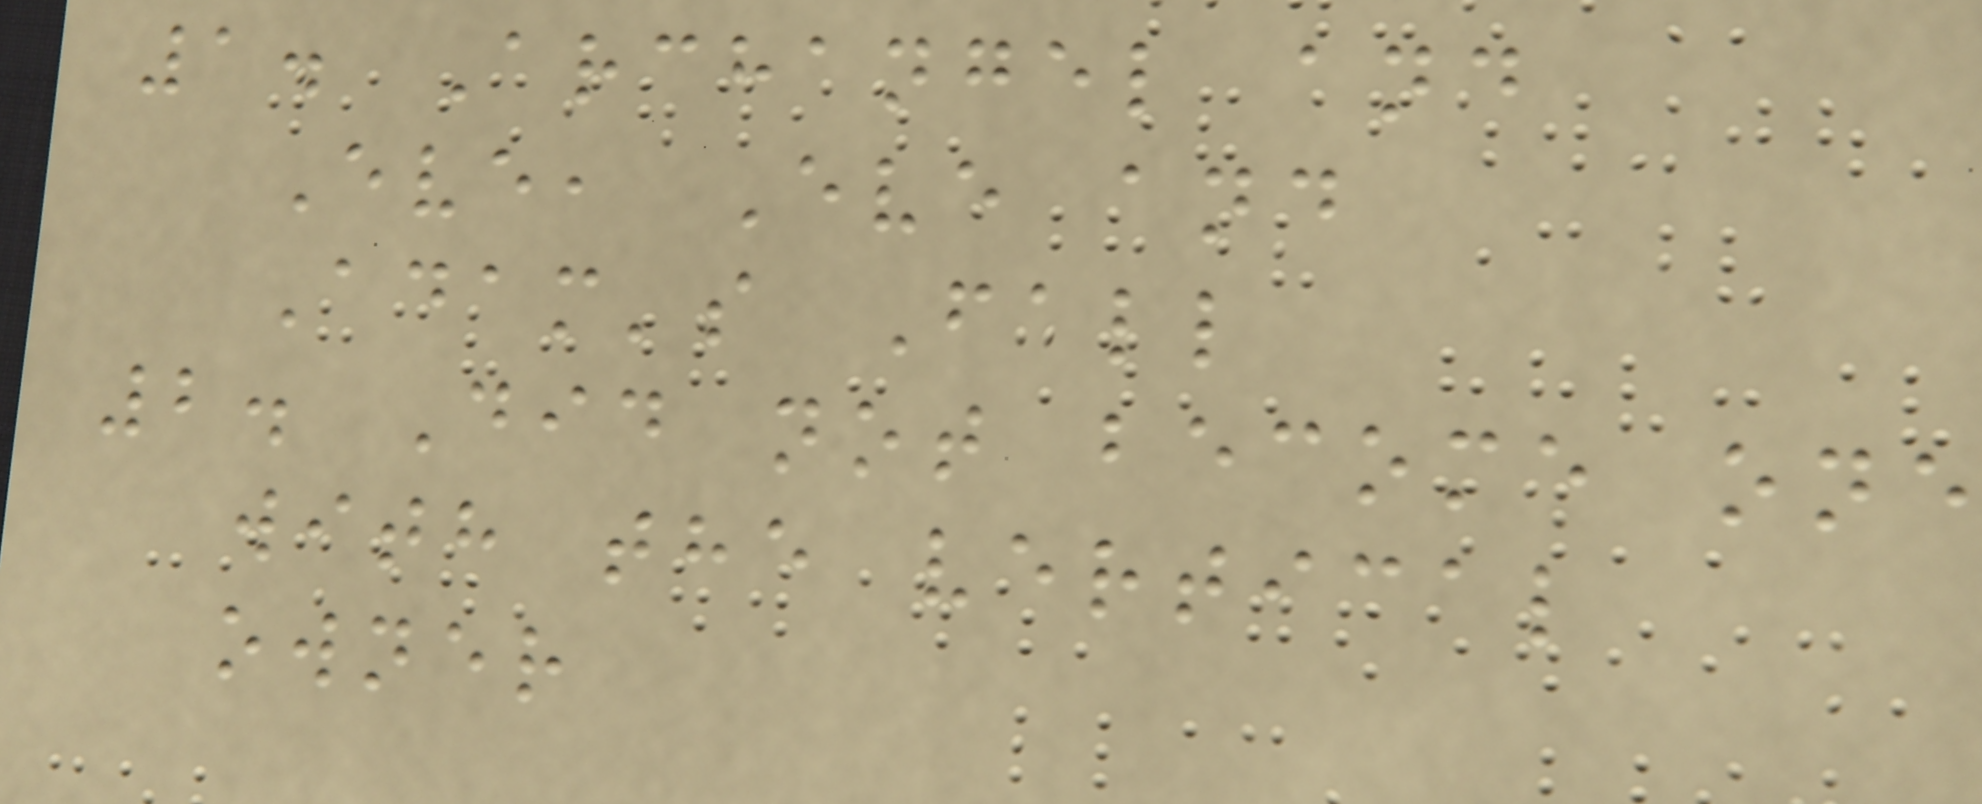1. Archangel and
Eve, Eve and
Adam's Fall
2. Did not become one
with the vertical
owner
